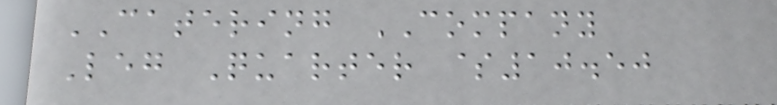CATERING COMPANY
Leg Quarter $10.50
